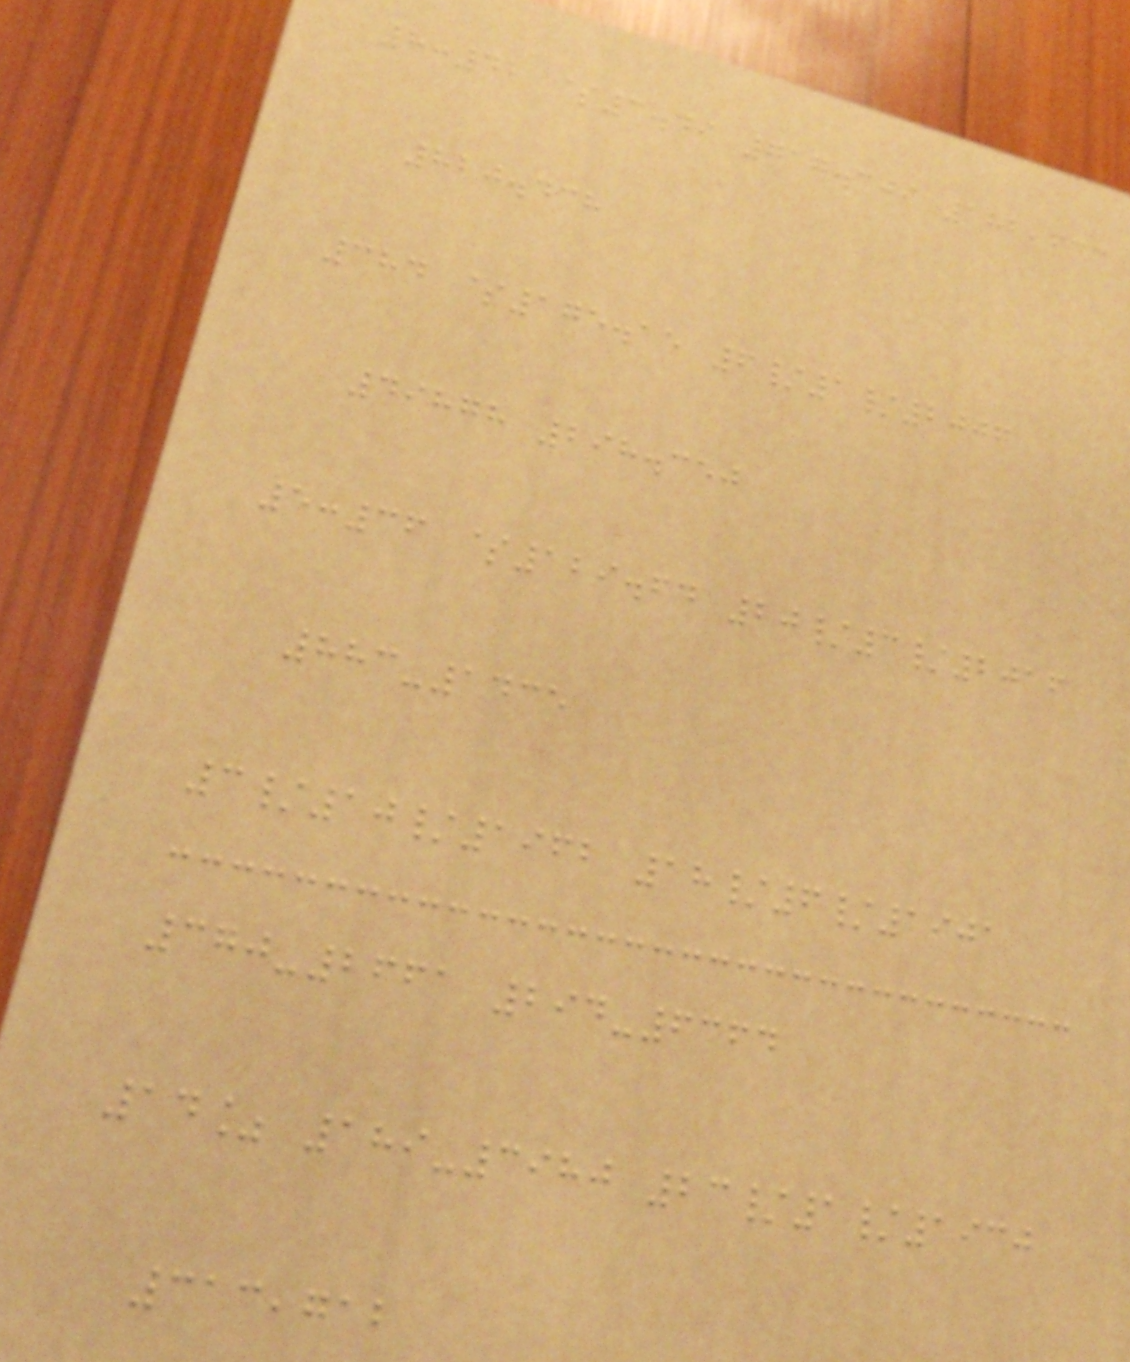8:42 $3.49 717.309 182,633
820.438
384 $175.15 6/1/2006
49878 298.350
5:36 $129.64 20/3/2016
883-1435
3/10/1962 18/6/1901
370-2661 294-6364
14% 189-3980 23/1/1930
313,712
